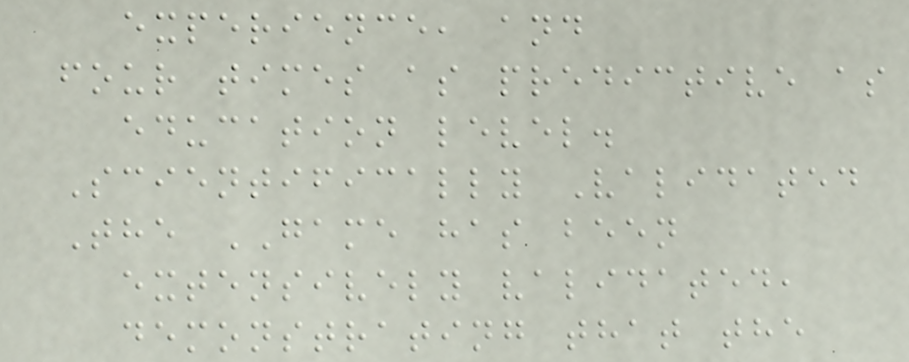experience, and
four times as predictive as
education level.
Scientifically Validated
The GAME has been
extensively validated,
demonstrating that the
